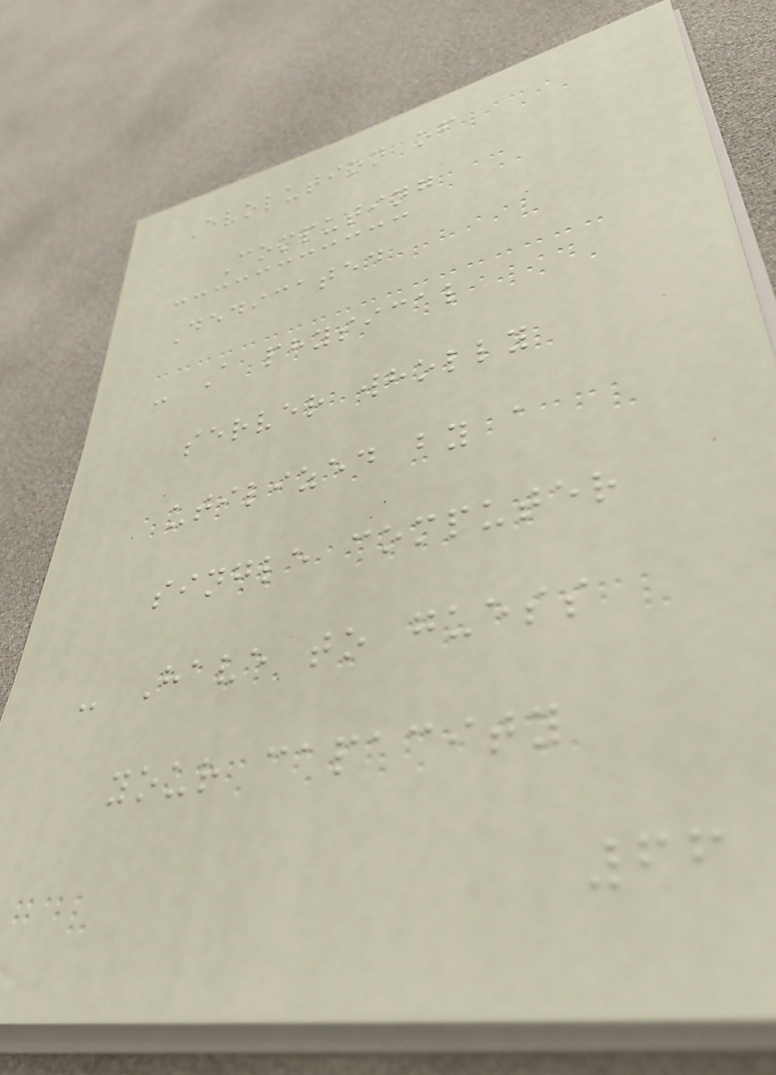Evolution of
Computing
Dedicated
- A physical
server wholly
utilized by a
single computer
- Have to guess
your capacity
66
